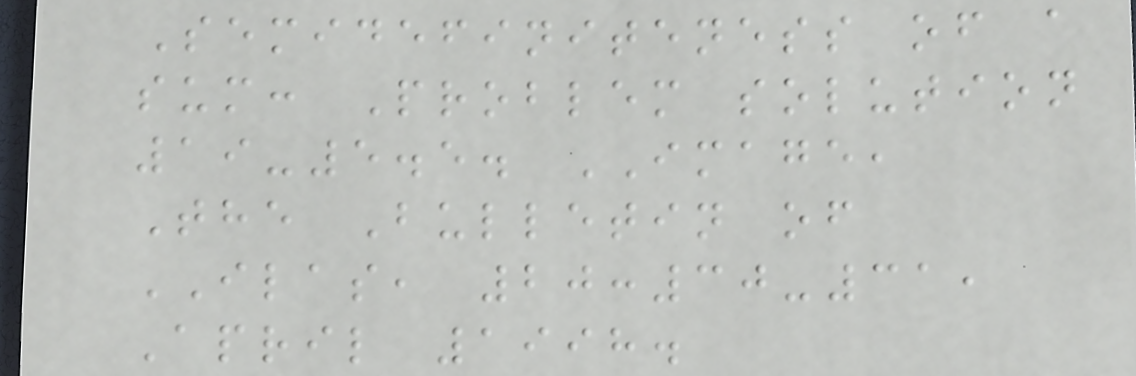Semidefiniteness of a
sum: Problem solution
19-5.5. IMAGE,
The Bulletin of
ILAS, 20:30-31,
April 1998.
